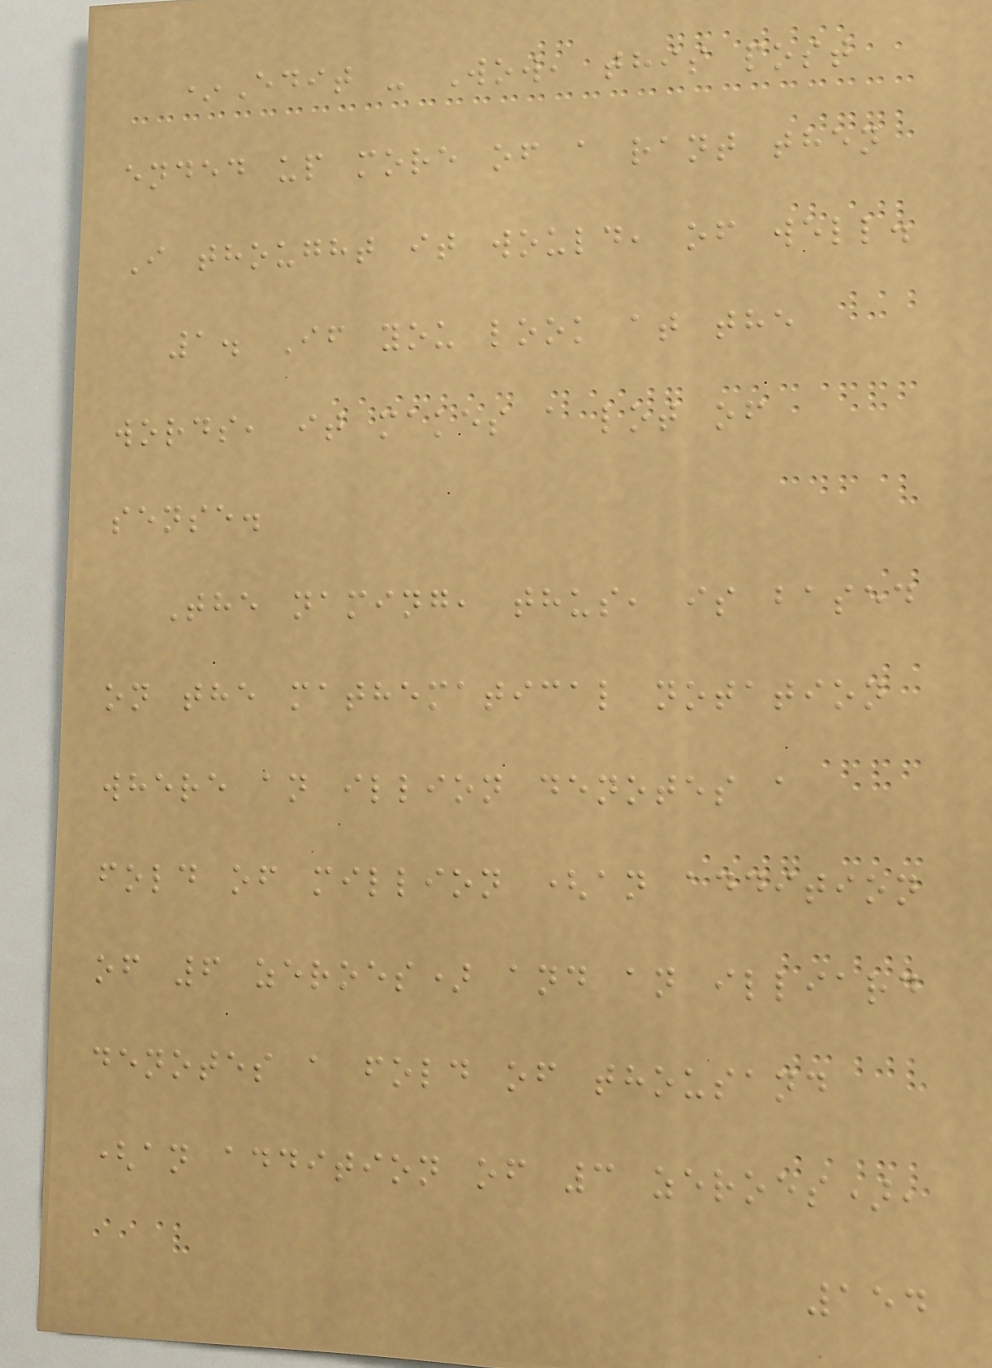*Edit - Wow, this post
ended up more of a rant then
I thought it would, of well.
1. If you look at the
words, it makes a lot of
sense.
The naming, thus, is based
on the mathematical notation
where an illion denotes a
fold of million (an addition
of 6 zeroes) and an illiard
denotes a fold of thousand
(an addition of 3 zeroes),
154
